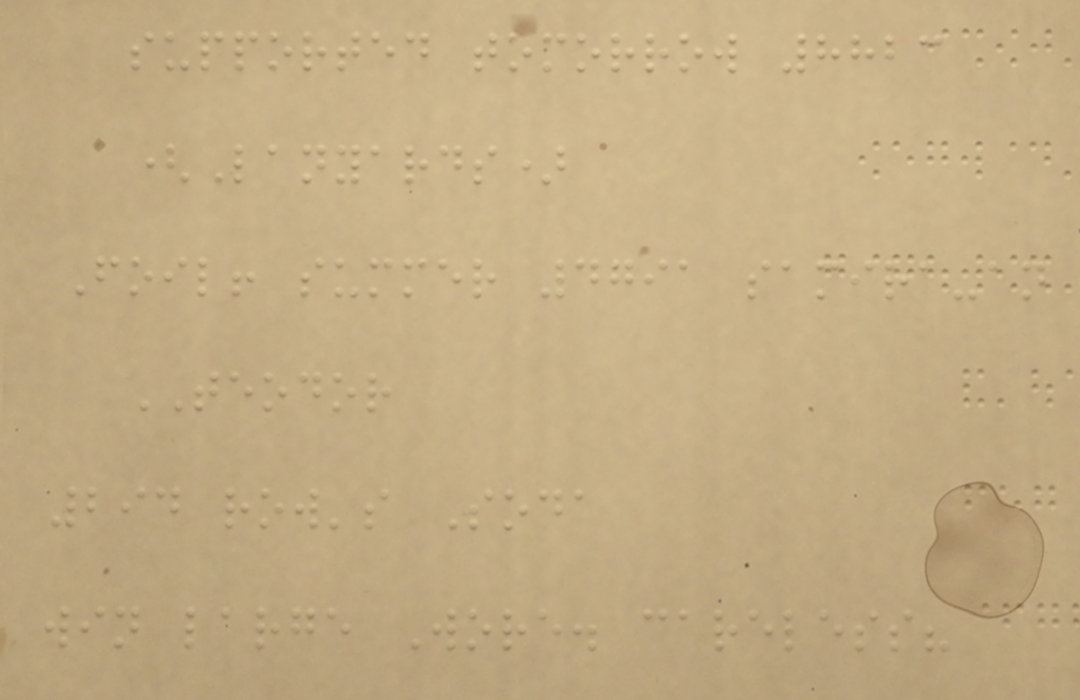supported tomorrow 8823
(Lanyards)
Foil! summer 4791 samira-an
TEODOR
294 row's Soda
win large Wore. careless?
